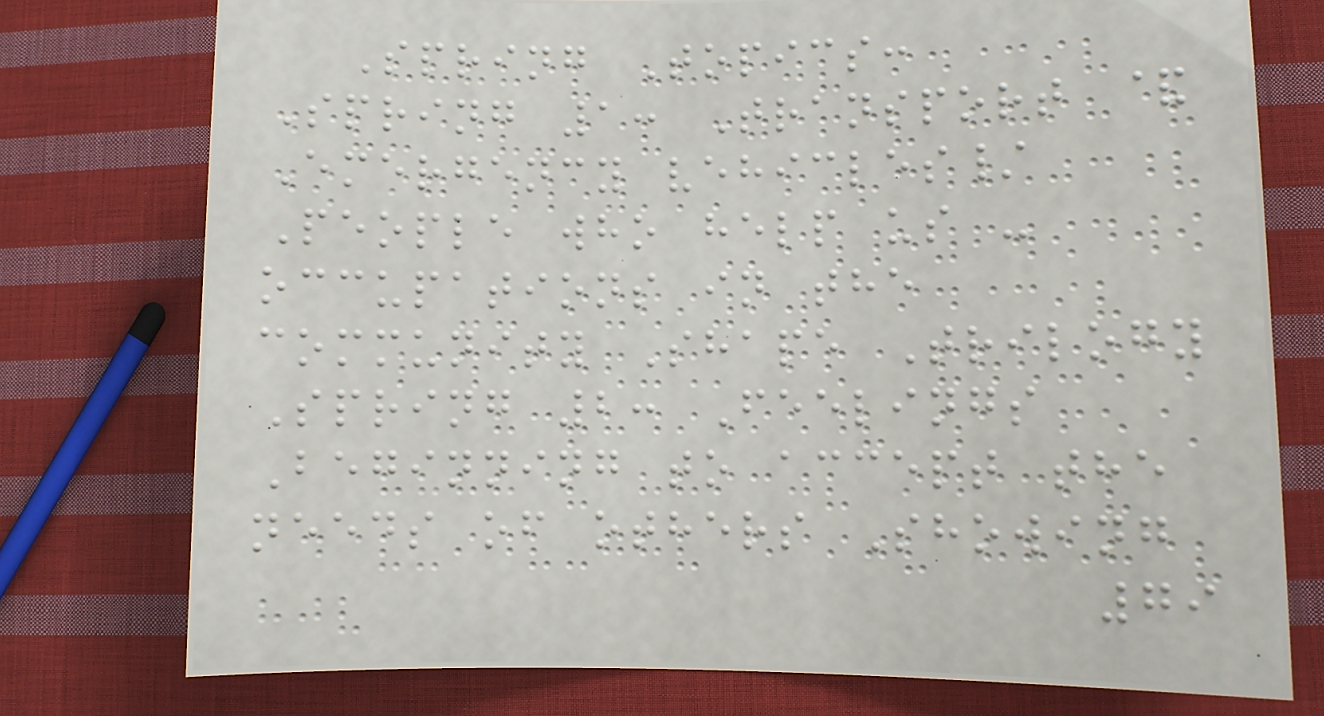Spring Topics:
Spring 1: Transport &
Emergency vehicles/
People who help us -
occupations in the
community Shape Trilogy
Spring 2: Feelings
Beginning to accept the
needs of others Showing
79
